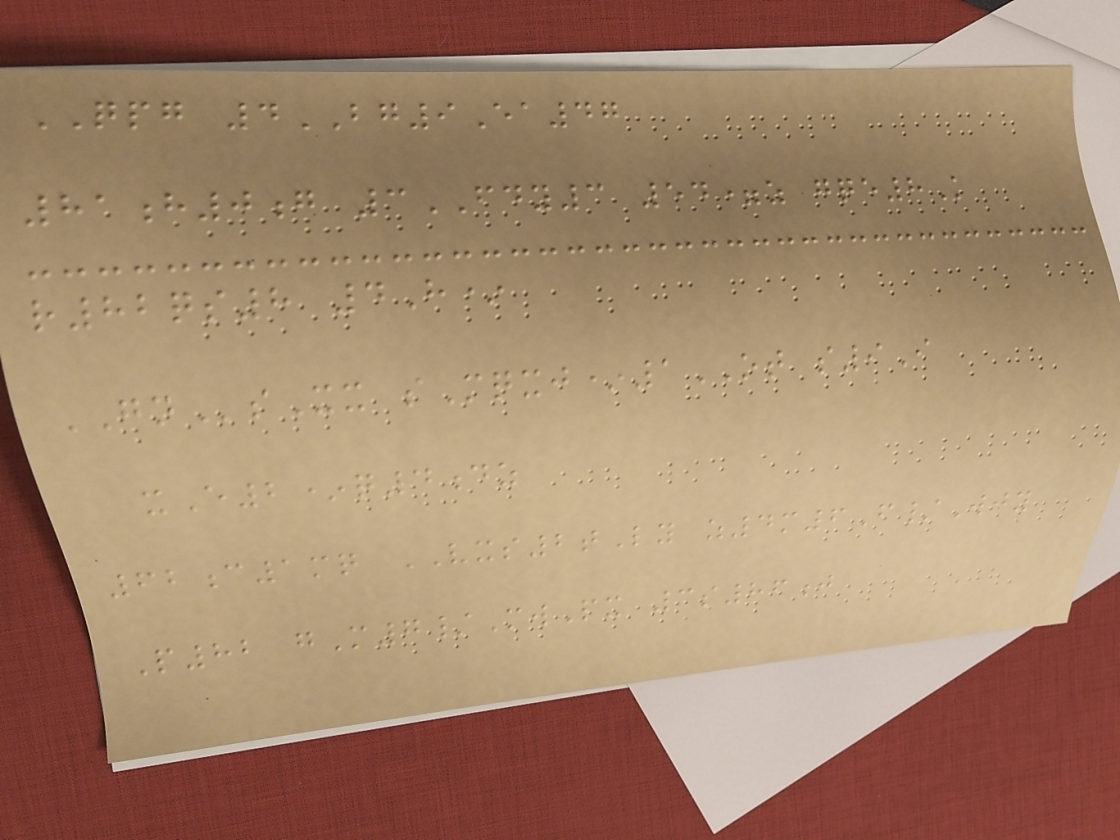QPG 4BG9Ea47
81h0g 3FDY3 54=z gqe8K
r82qs8 4H*
GNsXx sMqxj*1OT s9I
xE2*q4dz
62c1mq VXS2tLy z4m6F/Wjy
P82 gM7/MwPx 3s86j
